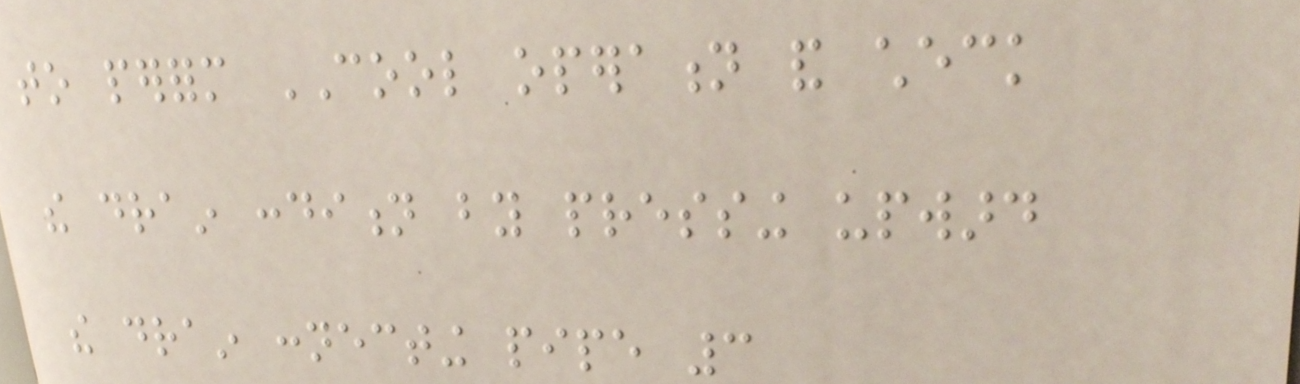to perform COOL operation and check
the drain condition by pressing upward
the drain connecting pipe 3
